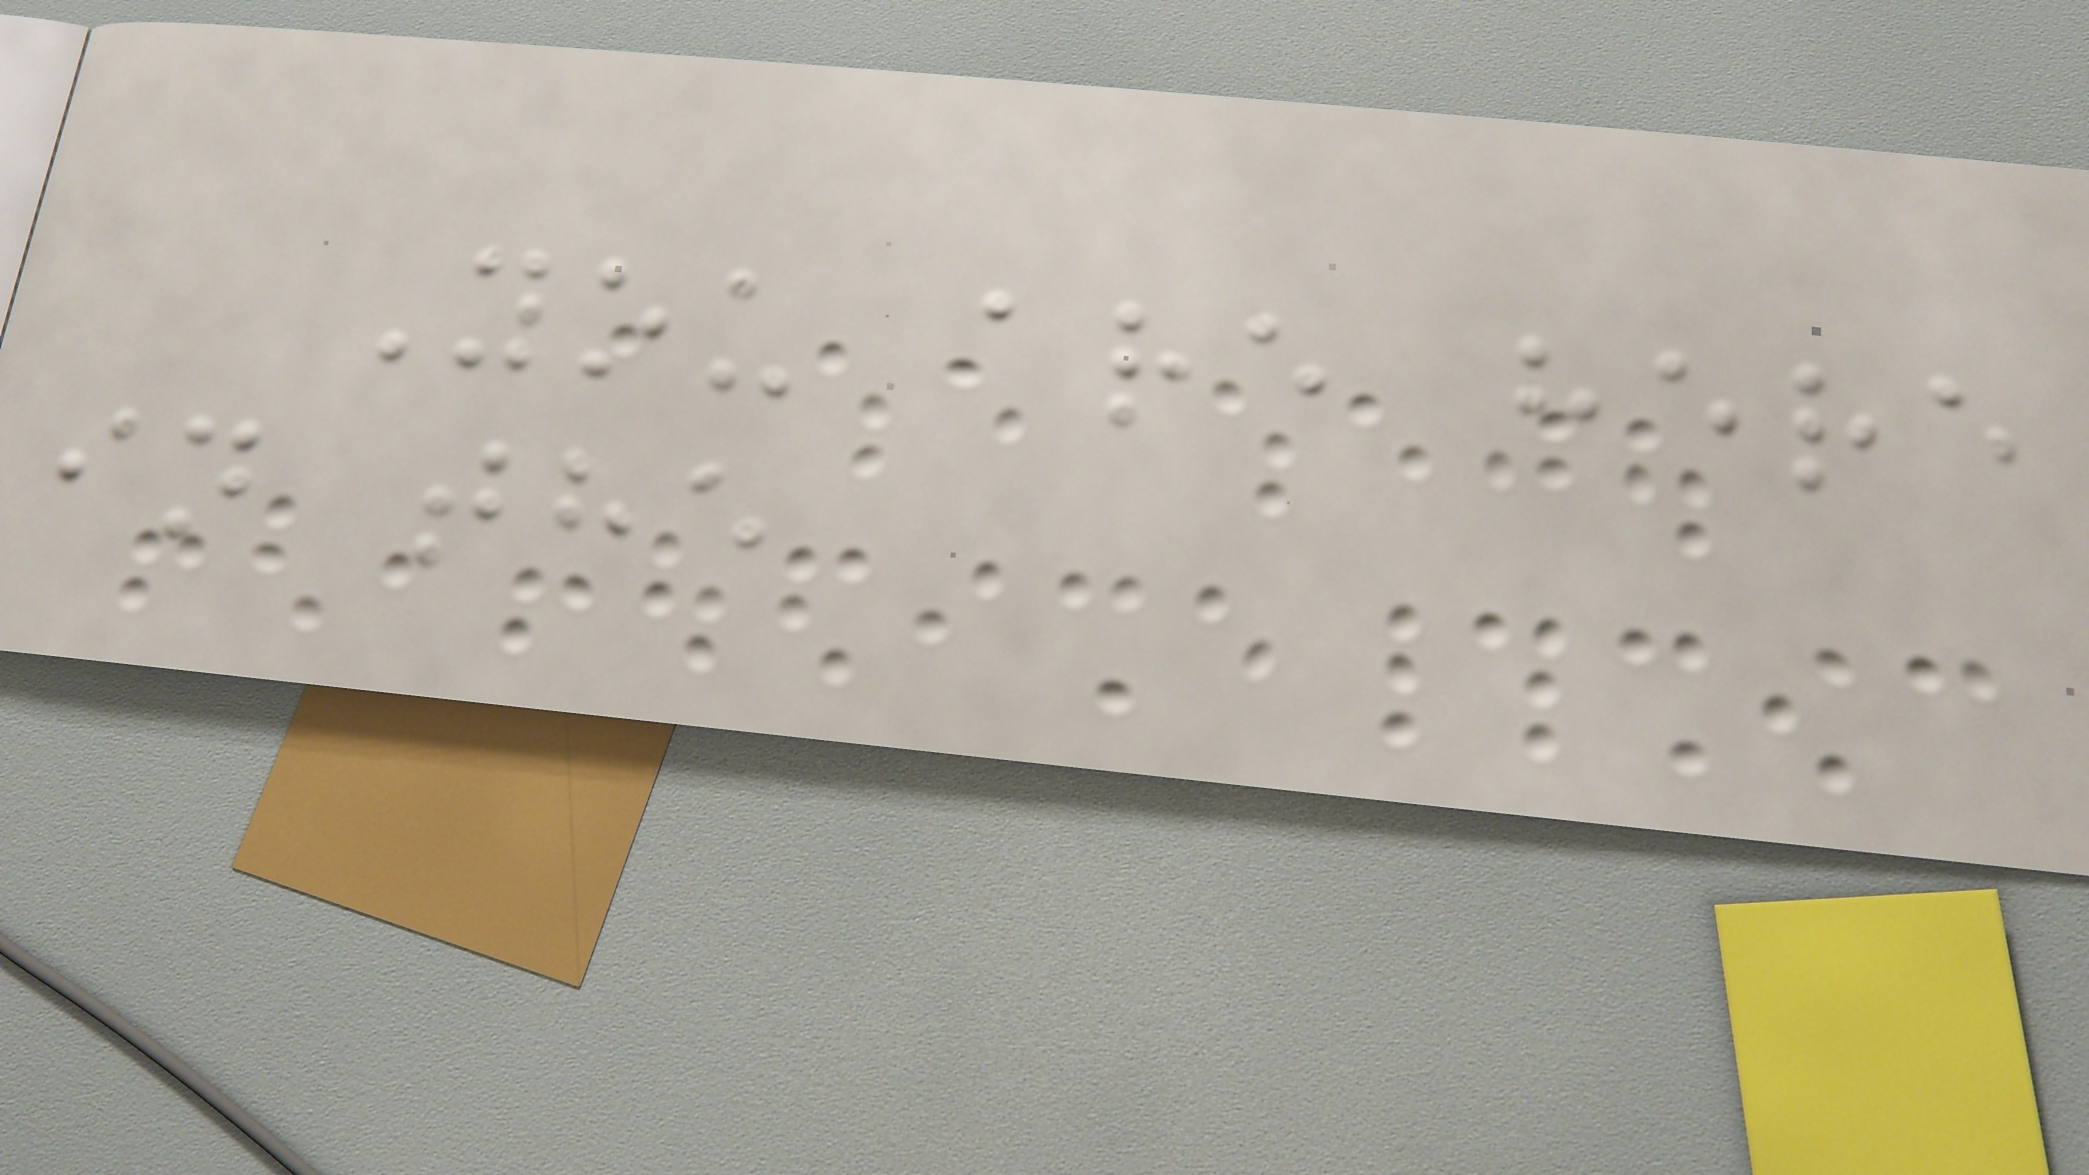You are here
in the
